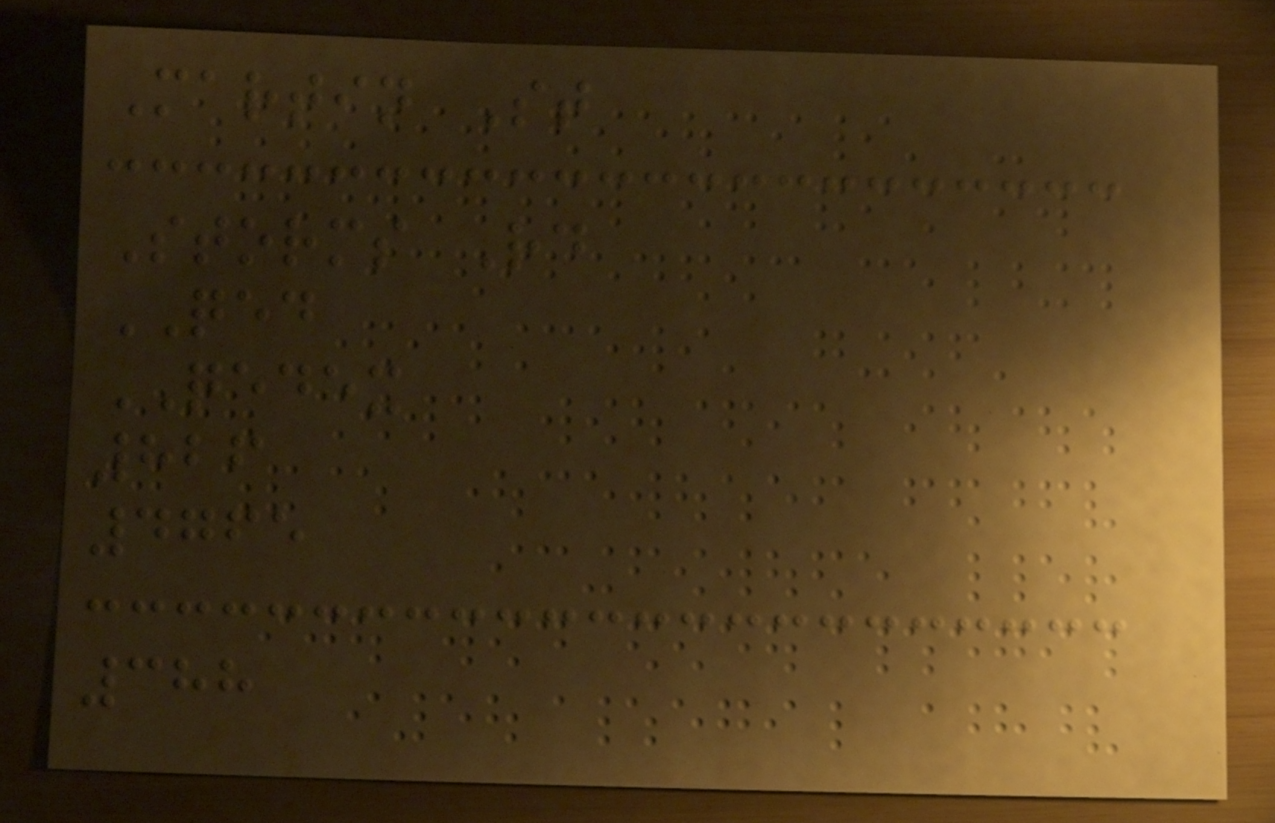Martin St
Storms Rd
QED
QEDEX
826
4765
388
